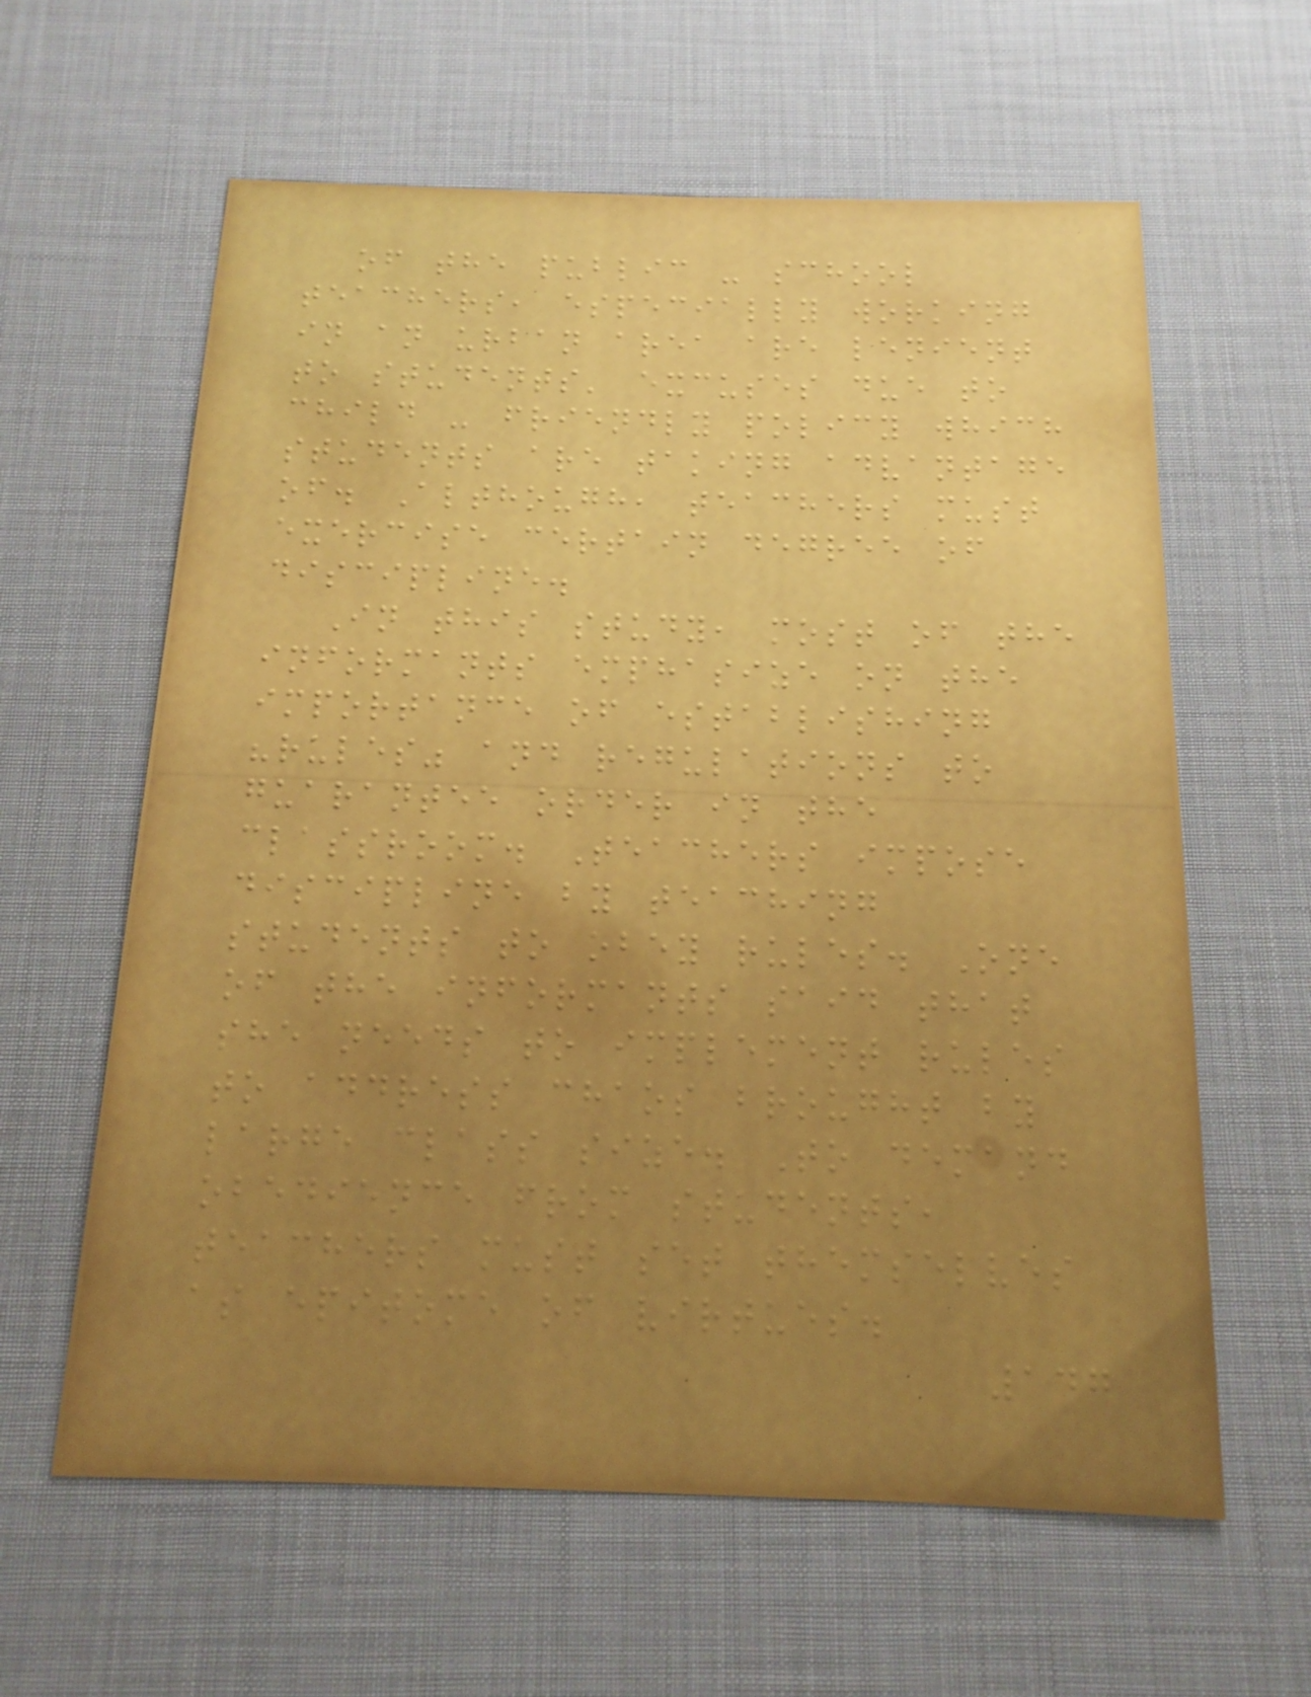of the public - school
teachers, especially working
in an urban area are lenient
to students' excuses due to
child - friendly policy which
students are taking advantage
of. Although, teachers must
exercise certain degree of
discipline.
In this study, most of the
informants emphasize on the
importance of establishing
"rules" and regulations to
guarantee order in the
classroom. Teachers impose
discipline by teaching
students to obey rules. One
of the informants said that
she needs to implement rules
to address chaos brought by
large class size. To demand
obedience from students,
teachers must set themselves
as epitome of virtues.
147
